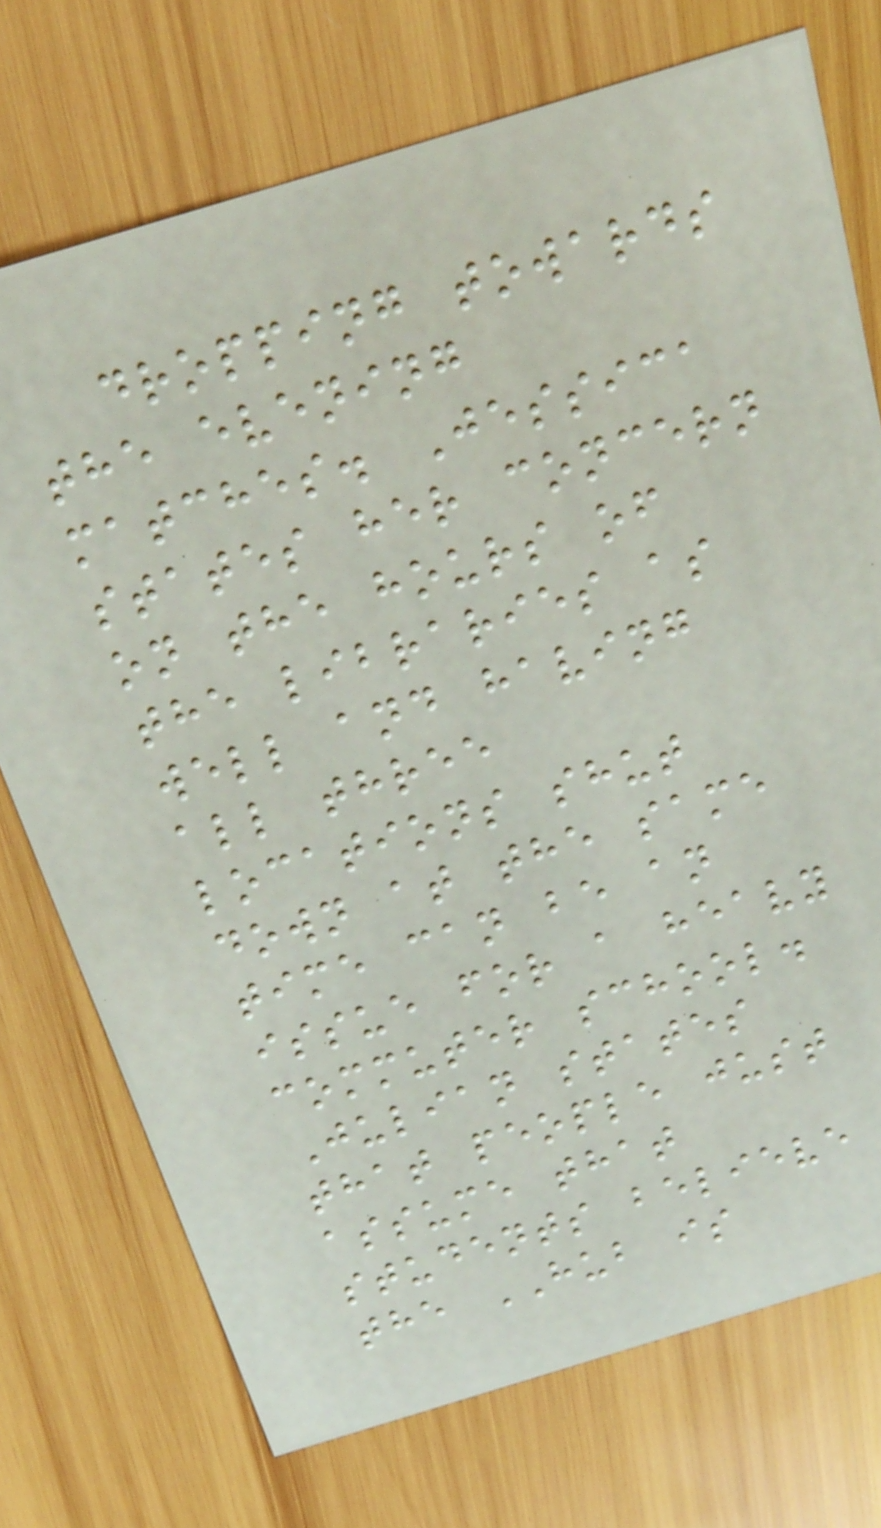dropping towards
the evening
matches. Jessica
states her concern
on the hours of
the libraries as
well and having
all three
locations shut
down at the same
time can be an
issue for a heavy
commuter school.
Julian states
that people just
assume that
students believe
the HUB is
